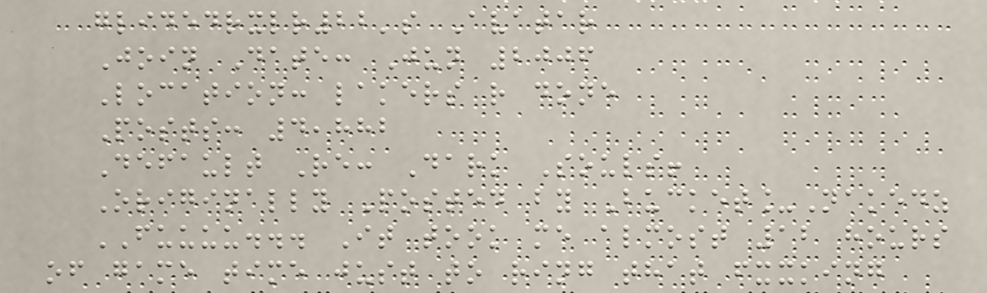glidedrxlr22's Avatar
Join Date: Jun 2006
Location: lakers r done
Posts: 4,882
Default Re: Dark Souls!
Originally Posted by Bucket_Nakedz
FUUUU... It took me almost 12 hours
of game time just to ring that fxxking
